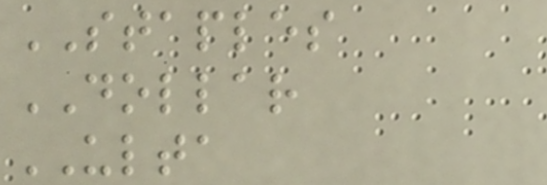STAPLES
DOLLAR
ULTA
